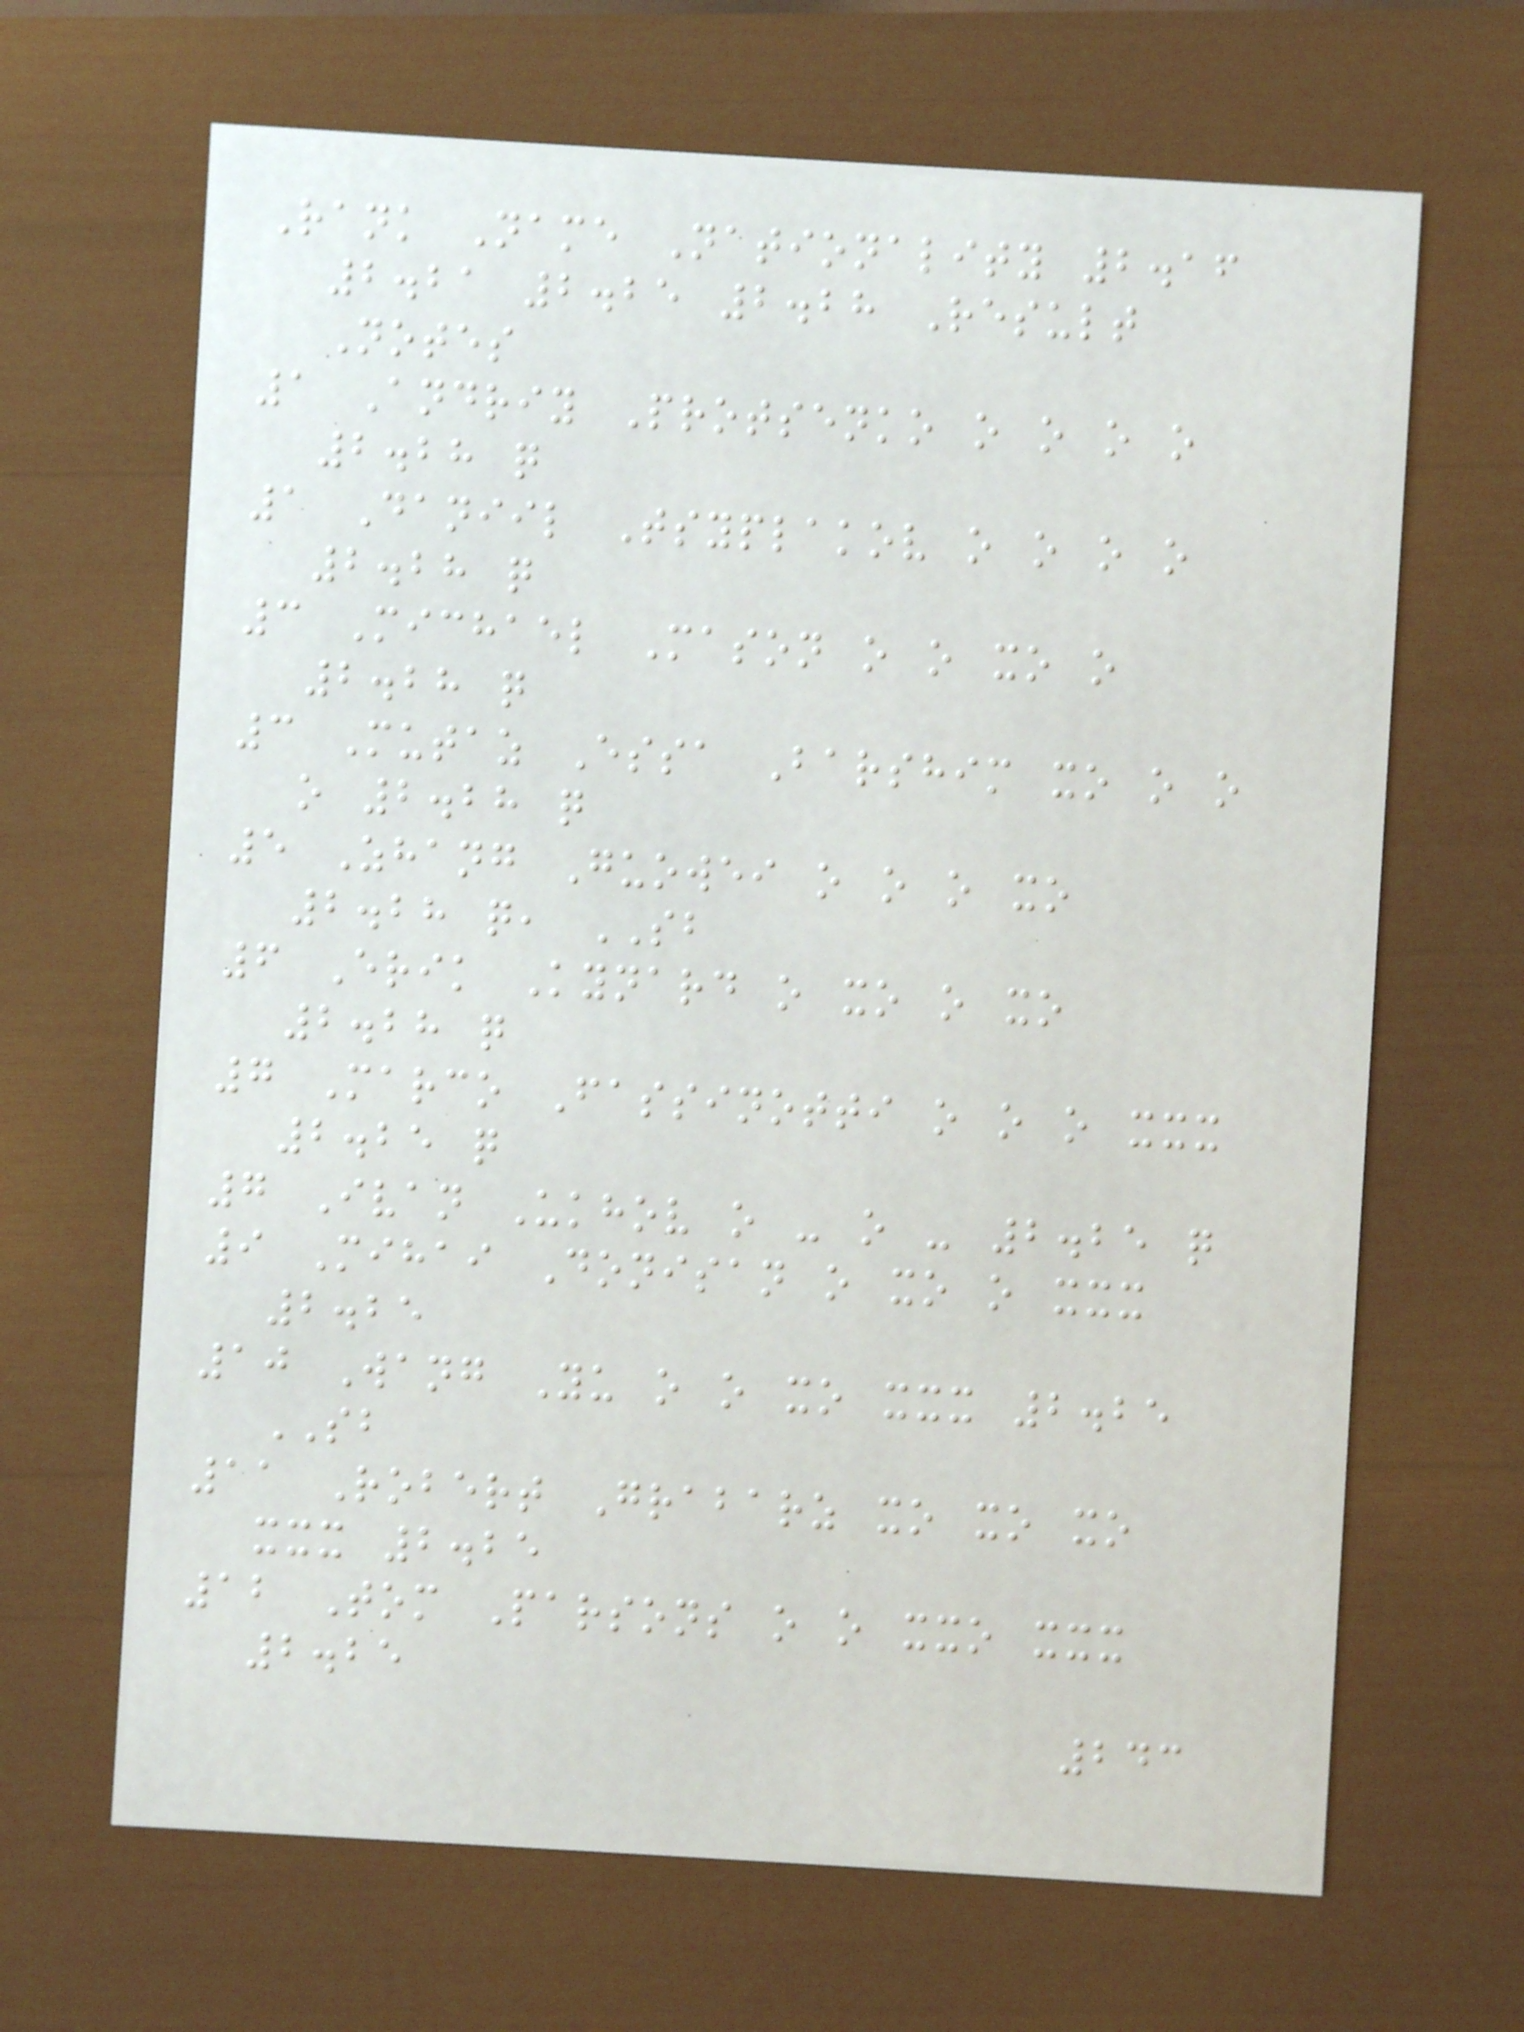Rank Name Nationality 2.16
2.21 2.25 2.28 Result
Notes
1 Andriy Protsenko o o o o
2.28 q
1 Daniil Tsyplakov o o o o
2.28 q
3 Michael Mason o o xo o
2.28 q
3 Mutaz Essa Barshim xo o o
o 2.28 q
5 Zhang Guowei o o o xo
2.28 q, SB
6 Erik Kynard o xo o xo
2.28 q
7 Marco Fassinotti o o o xxx
2.25 q
7 Ivan Ukhov o - o - 2.25 q
9 Mihai Donisan o xo o xxx
2.25
10 Wang Yu o o xo xxx 2.25
SB
11 Robert Grabarz xo xo xo
xxx 2.25
12 Tom Parsons o o xxo xxx
2.25
243
